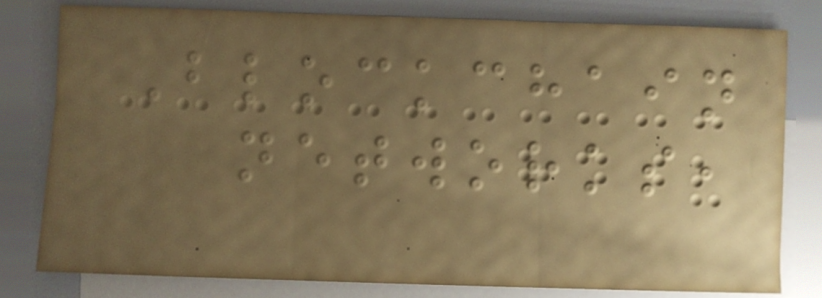Blockchain
networks,
